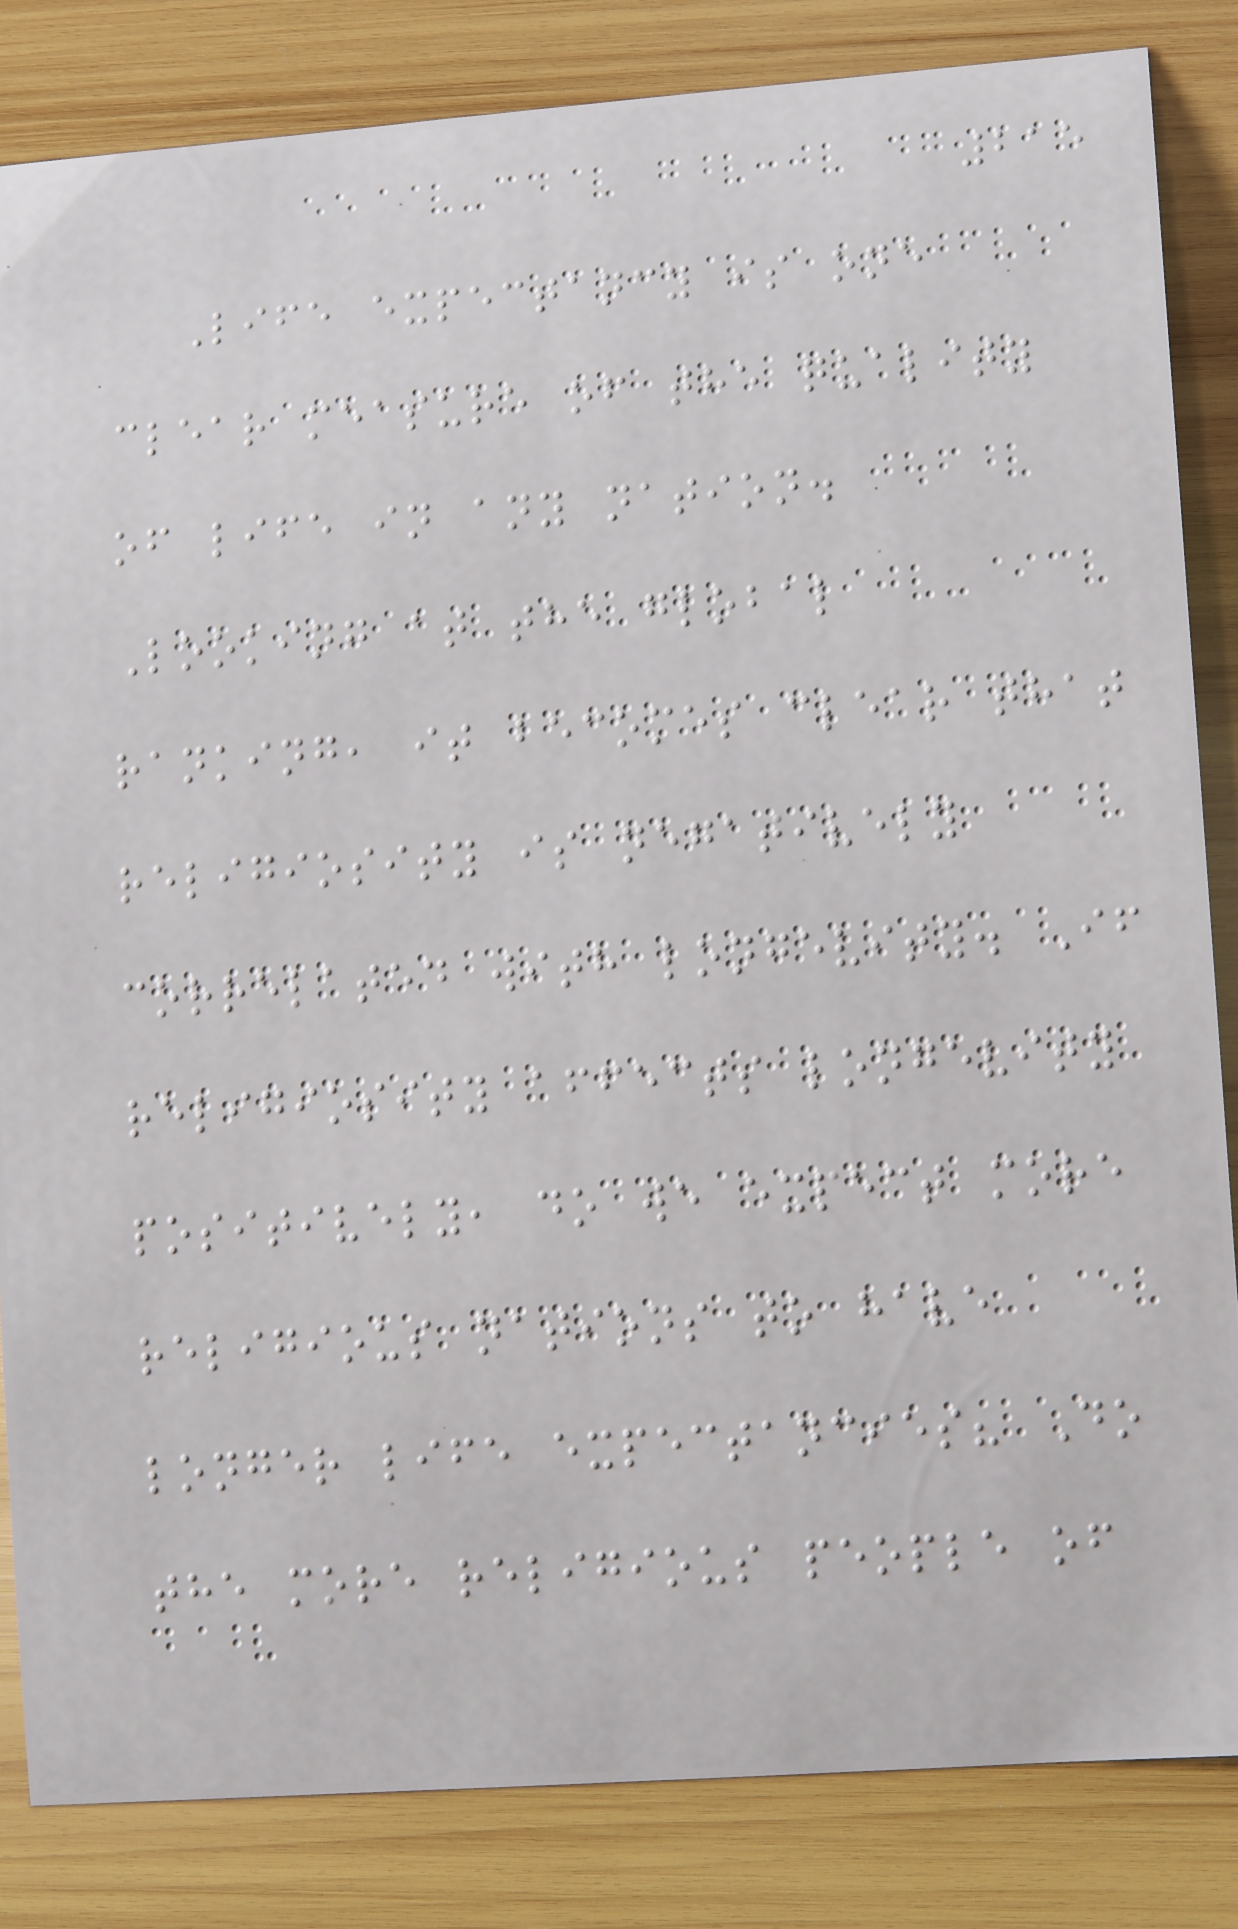215
Life expectancy is one
clear measure of the quality
of life in any nation.
Looking at the global
ranking, it becomes clear that
religiosity is negatively
correlated with longevity. If
religiosity affects longevity
positively, do we expect more
religious nations to have
longer life expectancies? Do
the more religious people of
